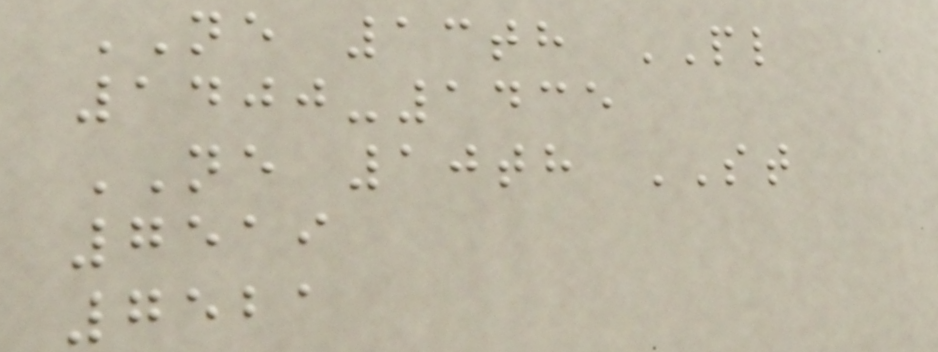NE 13th PL
1400-1435
NE 10th ST
7519
7521
